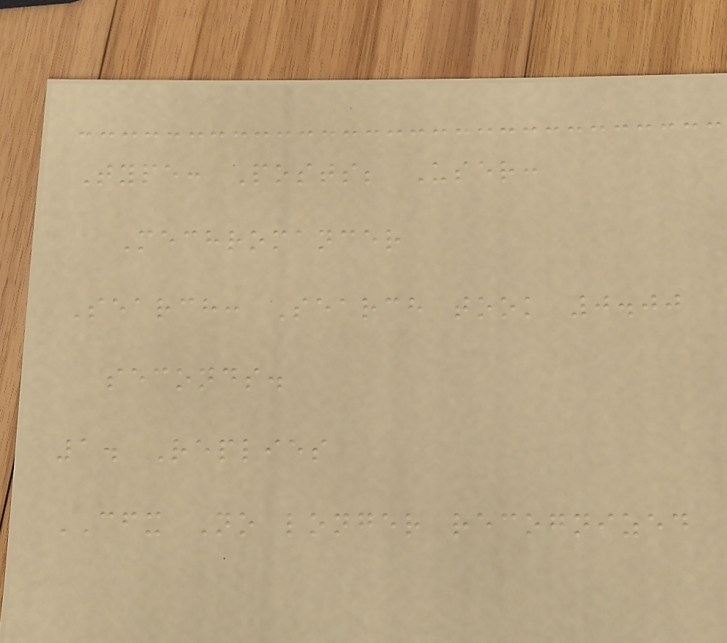Type: Posts; User:
Mechromancer
Search: Search took 0.00
seconds.
1. Replies
CFX No longer recognized
